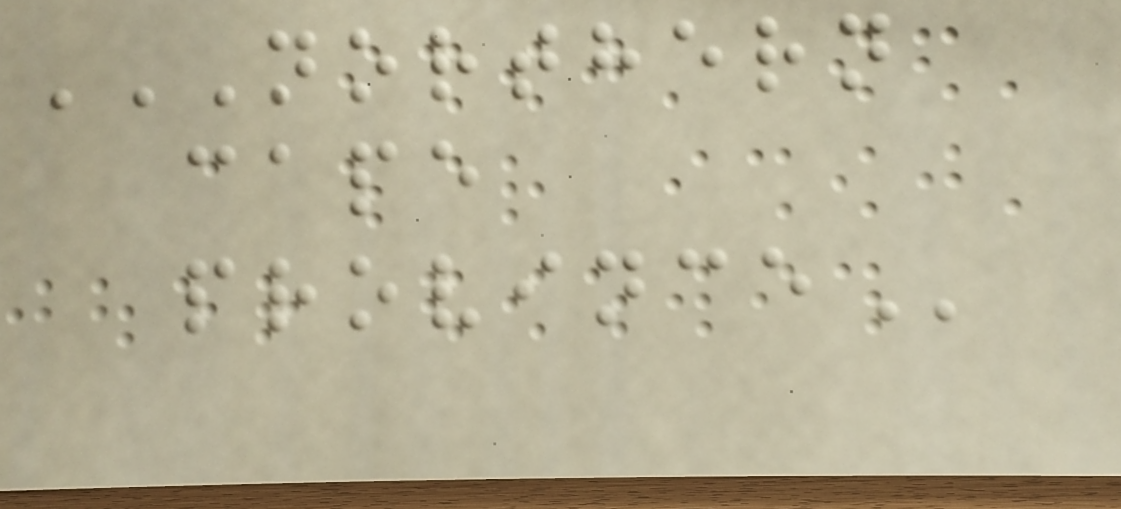NORTHERN
CAPE
PROVINCE
